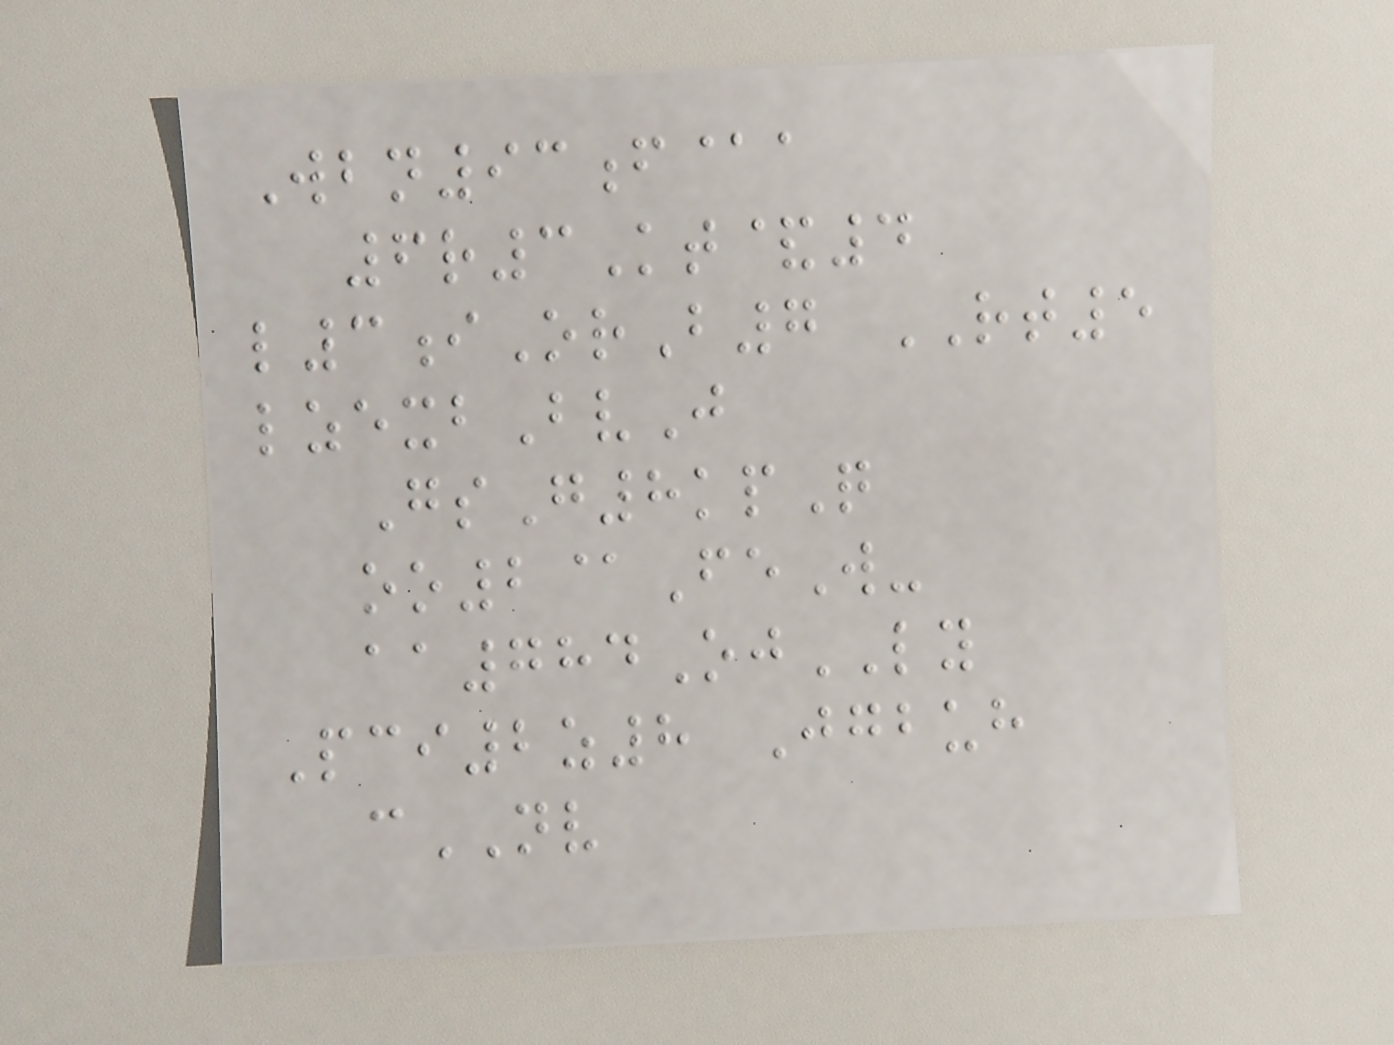Wbn93f@a
6r3Kt&4
l3iOrB7 RT5
lzexbBvJ
GsG8kpQ
oo2@FeW-
aa784OjLY
Pci2z8 Jgbuh
cNV
